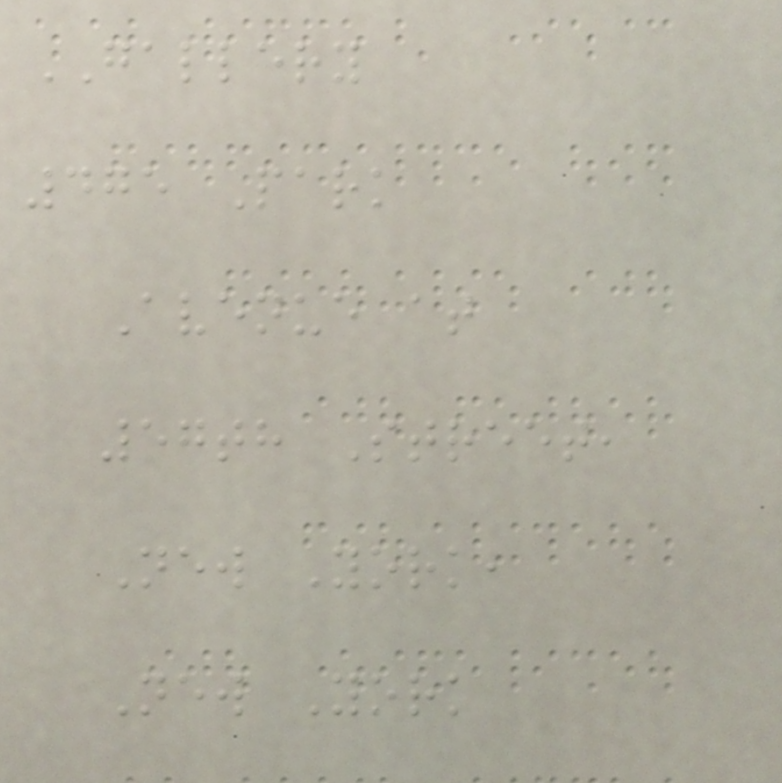GALLERY
475 Park
Avenue at
57th Street,
New York,
New York
